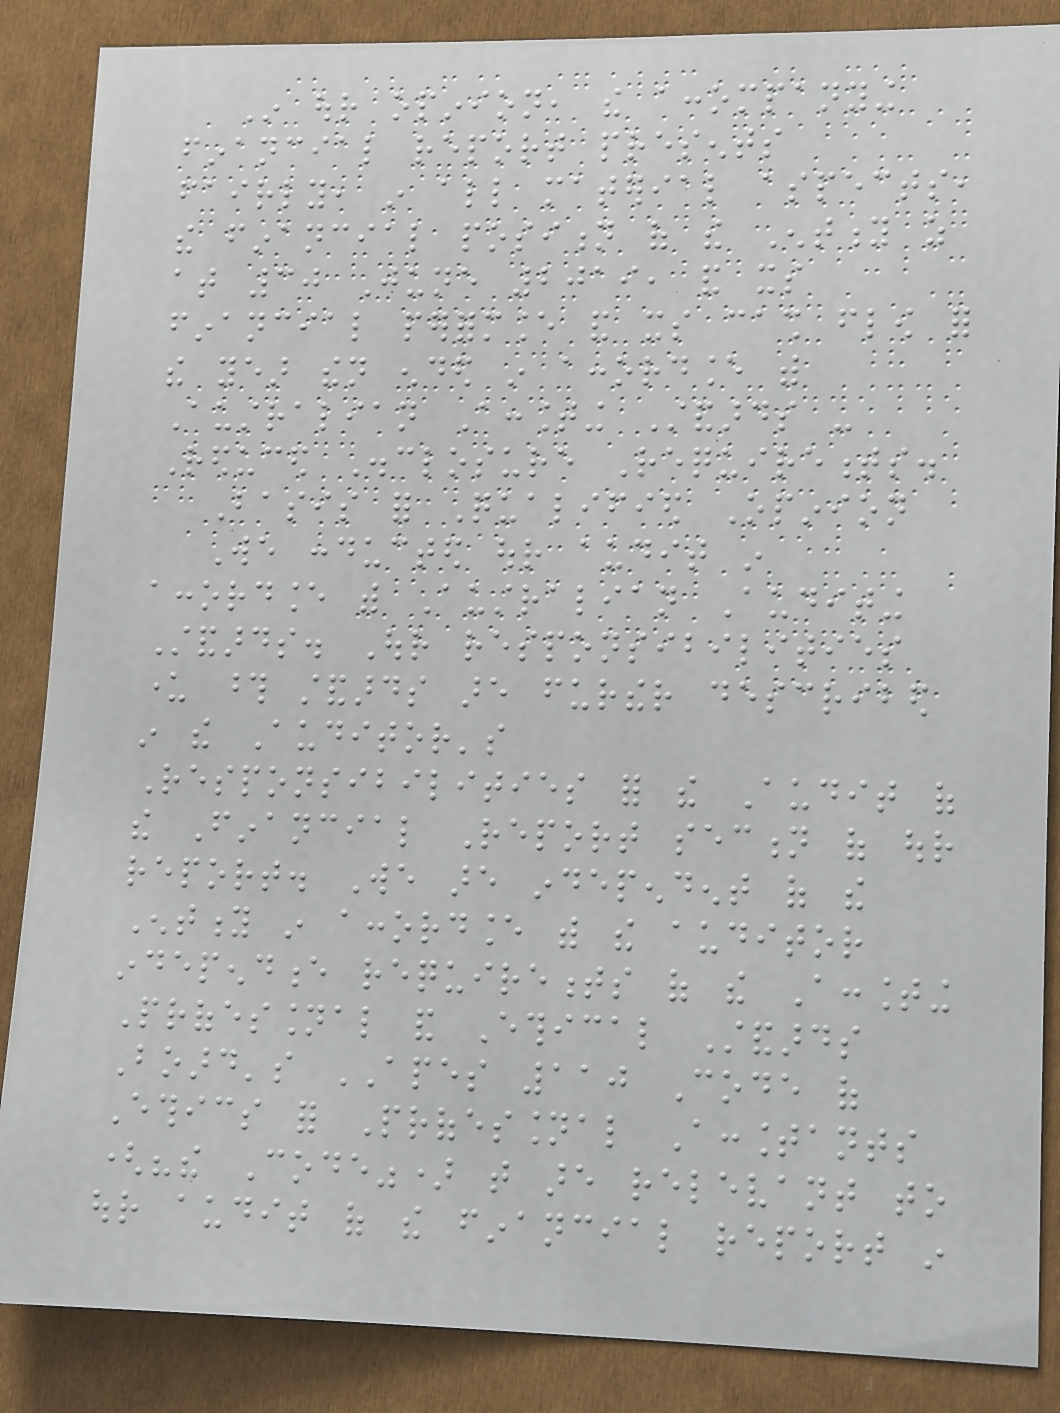In our opinion, the accompanying
financial report presents
fairly, in all material aspects,
the financial position of the Entity as
at 30 June 2019, and its
financial performance and its cash flow for
the year then ended in accordance with
Australian Accounting Standards -
Reduced Disclosure Requirements.
Basis for Qualified Opinion
We conducted our audit in
accordance with Australian Auditing
Standards. Our responsibilities
under those standards are further described
in the Auditor's
Responsibilities for the Audit of
the Financial Report section of our
report. We are independent of the
Entity in accordance with the auditor
independence requirements of the Accounting
Professional and Ethical Standards
Board's APES 110 Code of
Ethics for Professional Accountants
("the Code") that are relevant to
our audit of the financial report in
